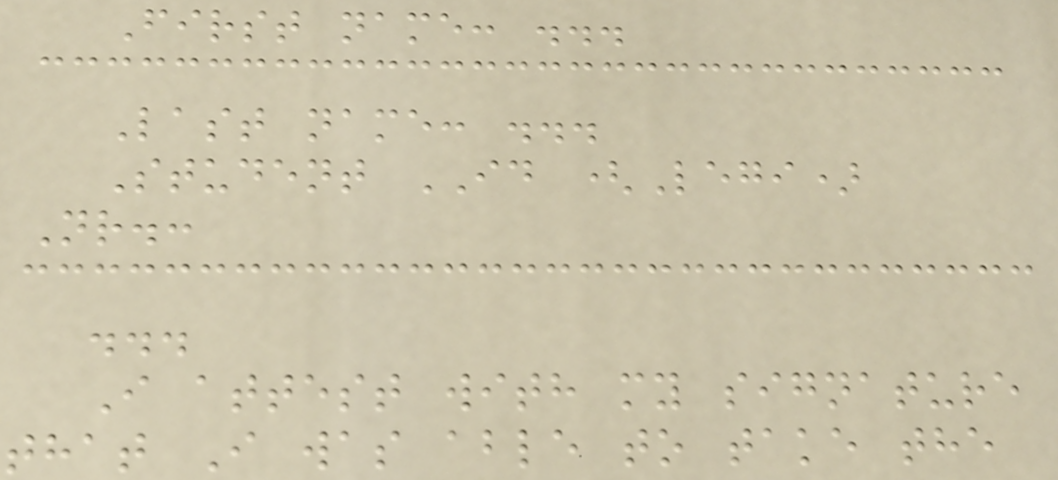First name: ...
Last name: ...
Student ID (Legi)
Nr.:
...
I attest with my signature
that I was able to take the
